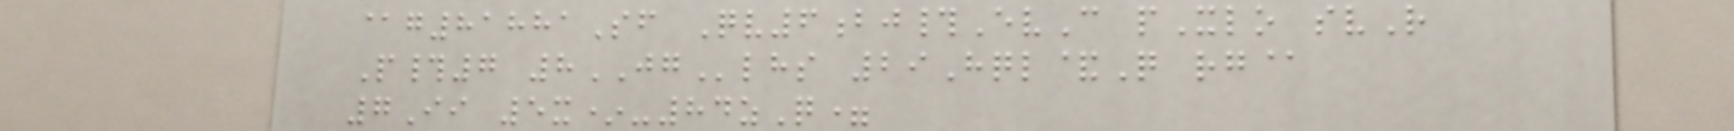@g81881Sf Qv6bj#EvC pXlo svR
P#7 8JGlhs 29Hql&Q rg@
7Ii 5x*-84zQ=
